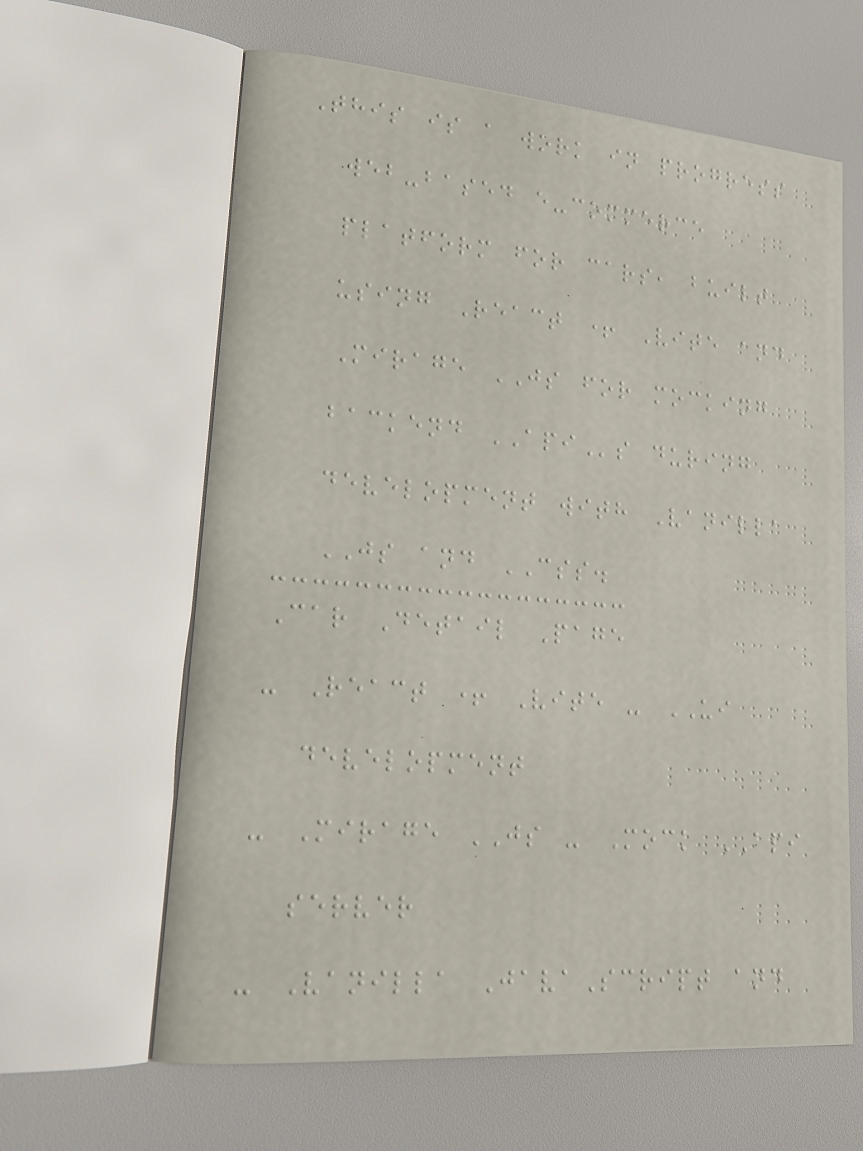This is a work in progress
web-based e-commerce
platform for cars, built
using React + Vite and
Mirage JS for mocking
backend APIs during
development with Vanilla
JS and CSS.
Car Detail Page
- React + Vite - UI
development
- Mirage JS - Mock API
server
- Vanilla JavaScript and
